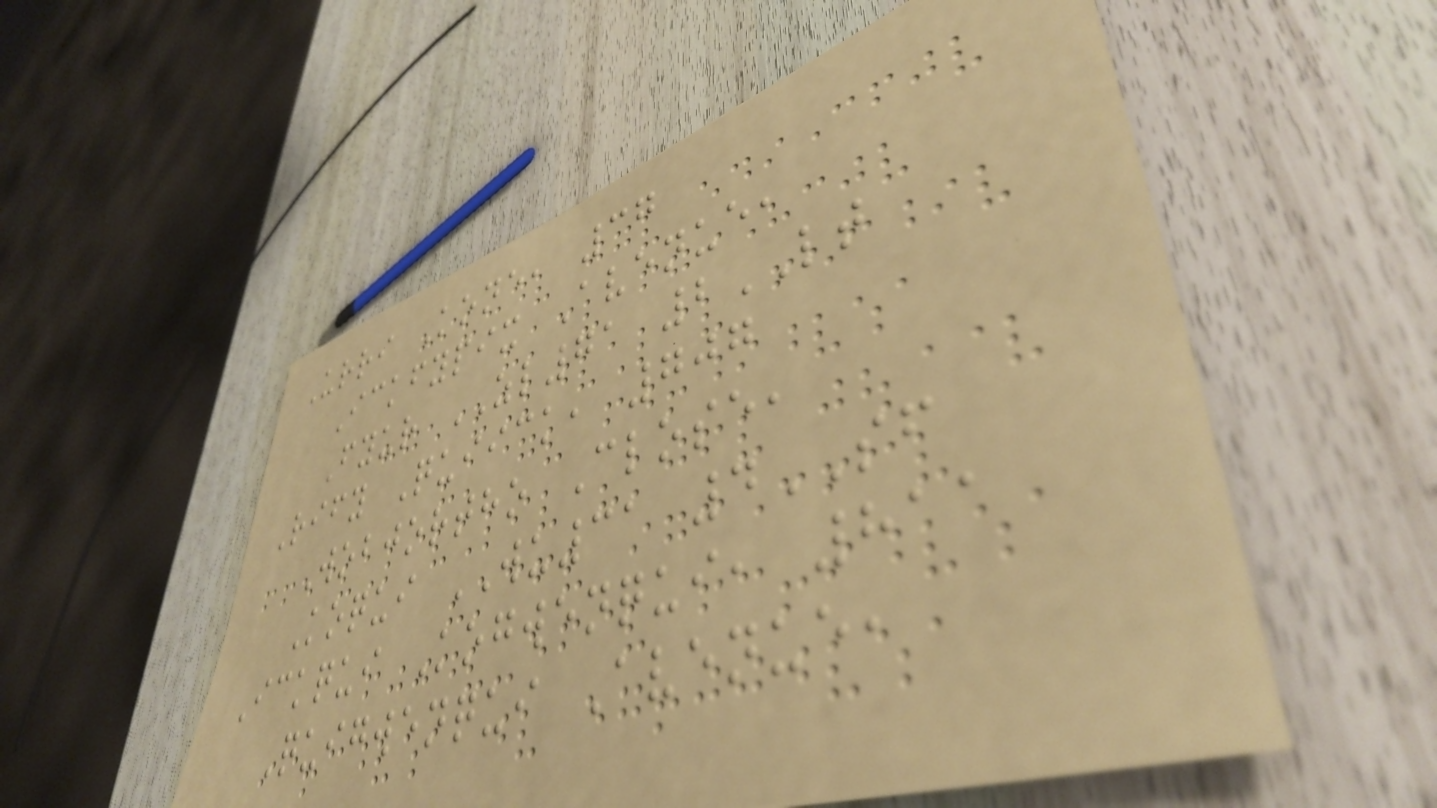Urri Kone, 37
Ickfypix Avenue,
Fyur ZL71 2LT
Rify Quiick, 707
Wobjortho Close,
Koqui WU31 4SF
Ickqui Kogwenqui, 811
Quigwenqui Avenue,
